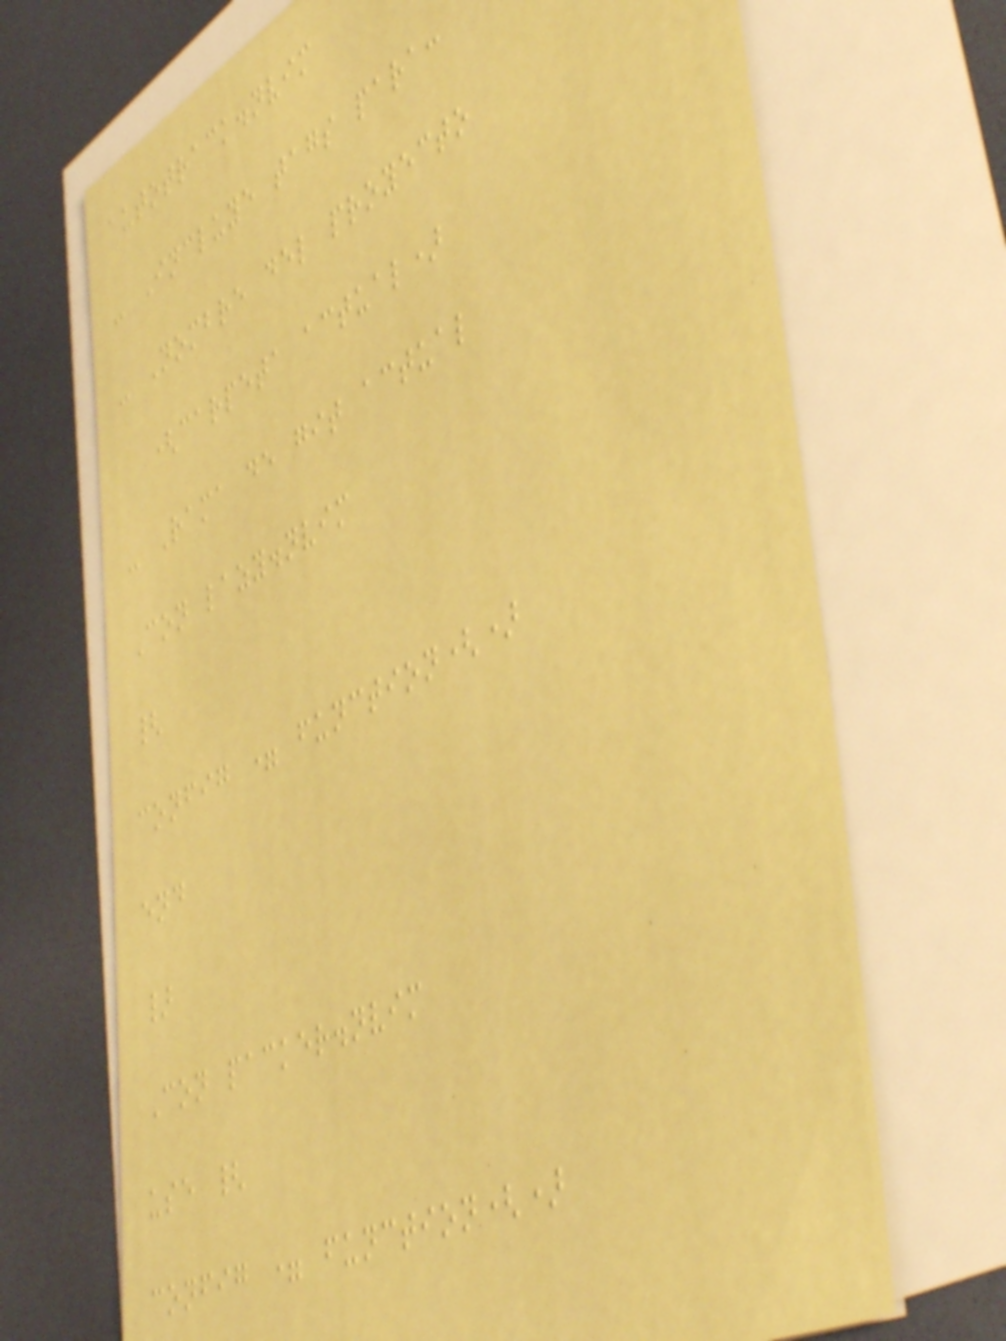autotrack.nvim
- Incluye tags para:
- Nombre del proyecto
(carpeta actual)
- Rama de git actual
Con lazy.nvim
{
config = function()
end
}
Con packer.nvim
use {
config = function()
